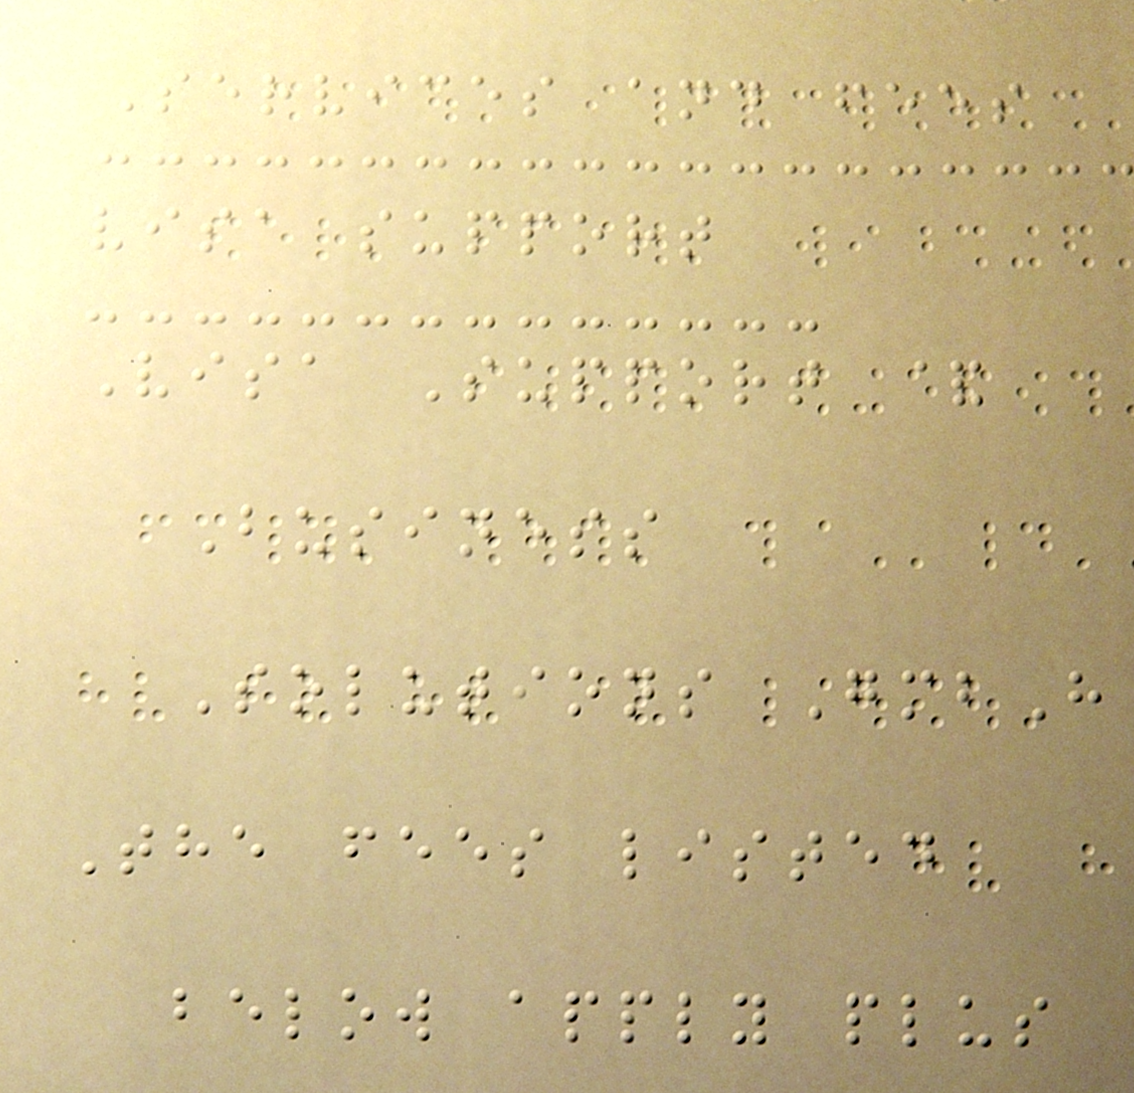Services and fees
visa support
Visa Support &
Business
Solutions GmbH
The fees listed
below apply plus
